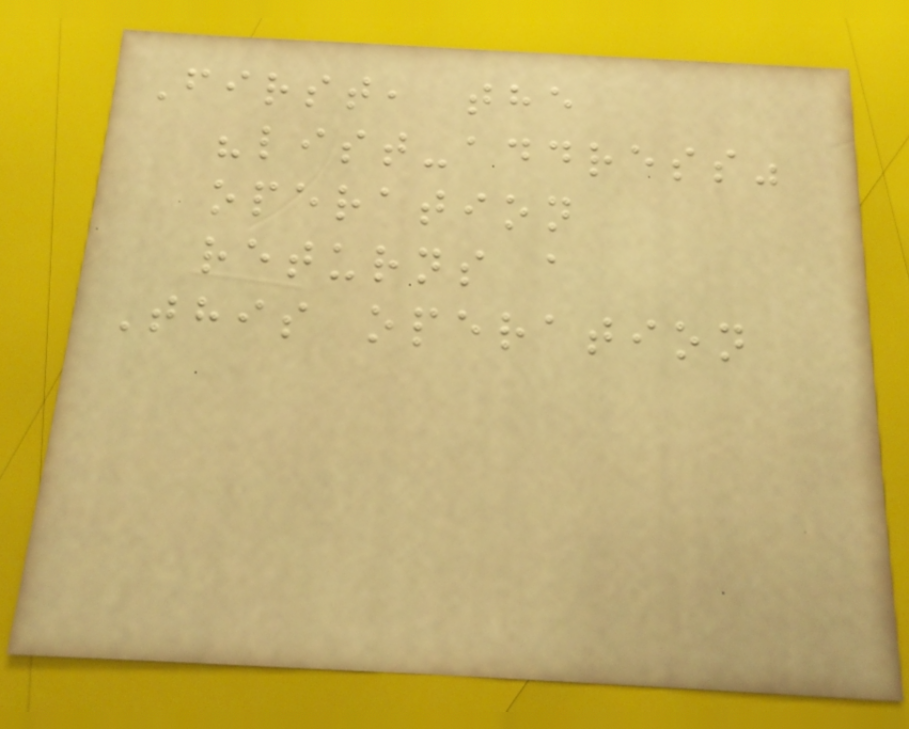First, the
"list-address"
operation
returns a
This operation
